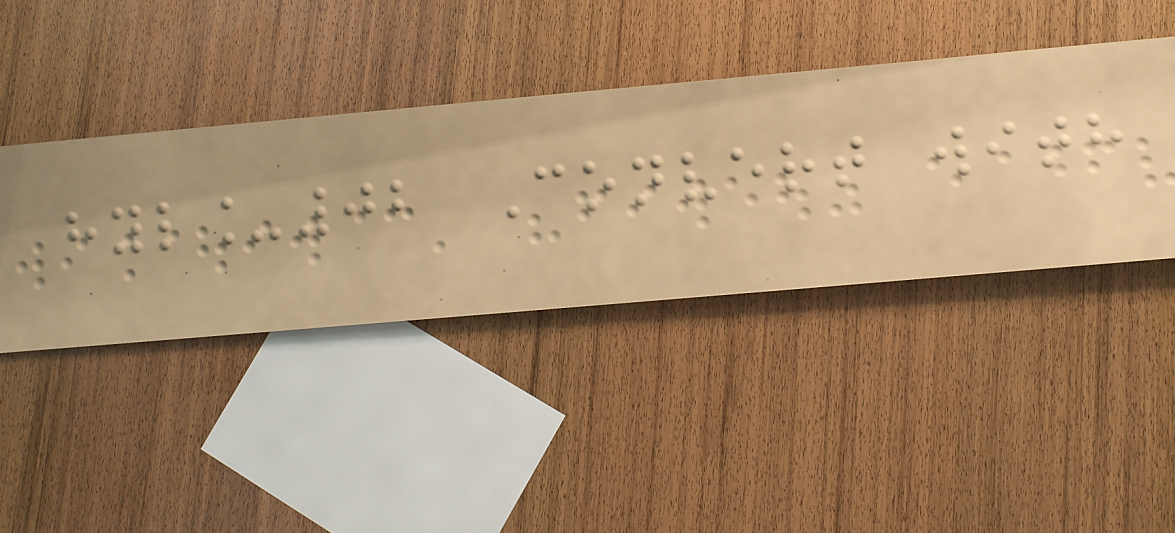hyl_02 Convert with
